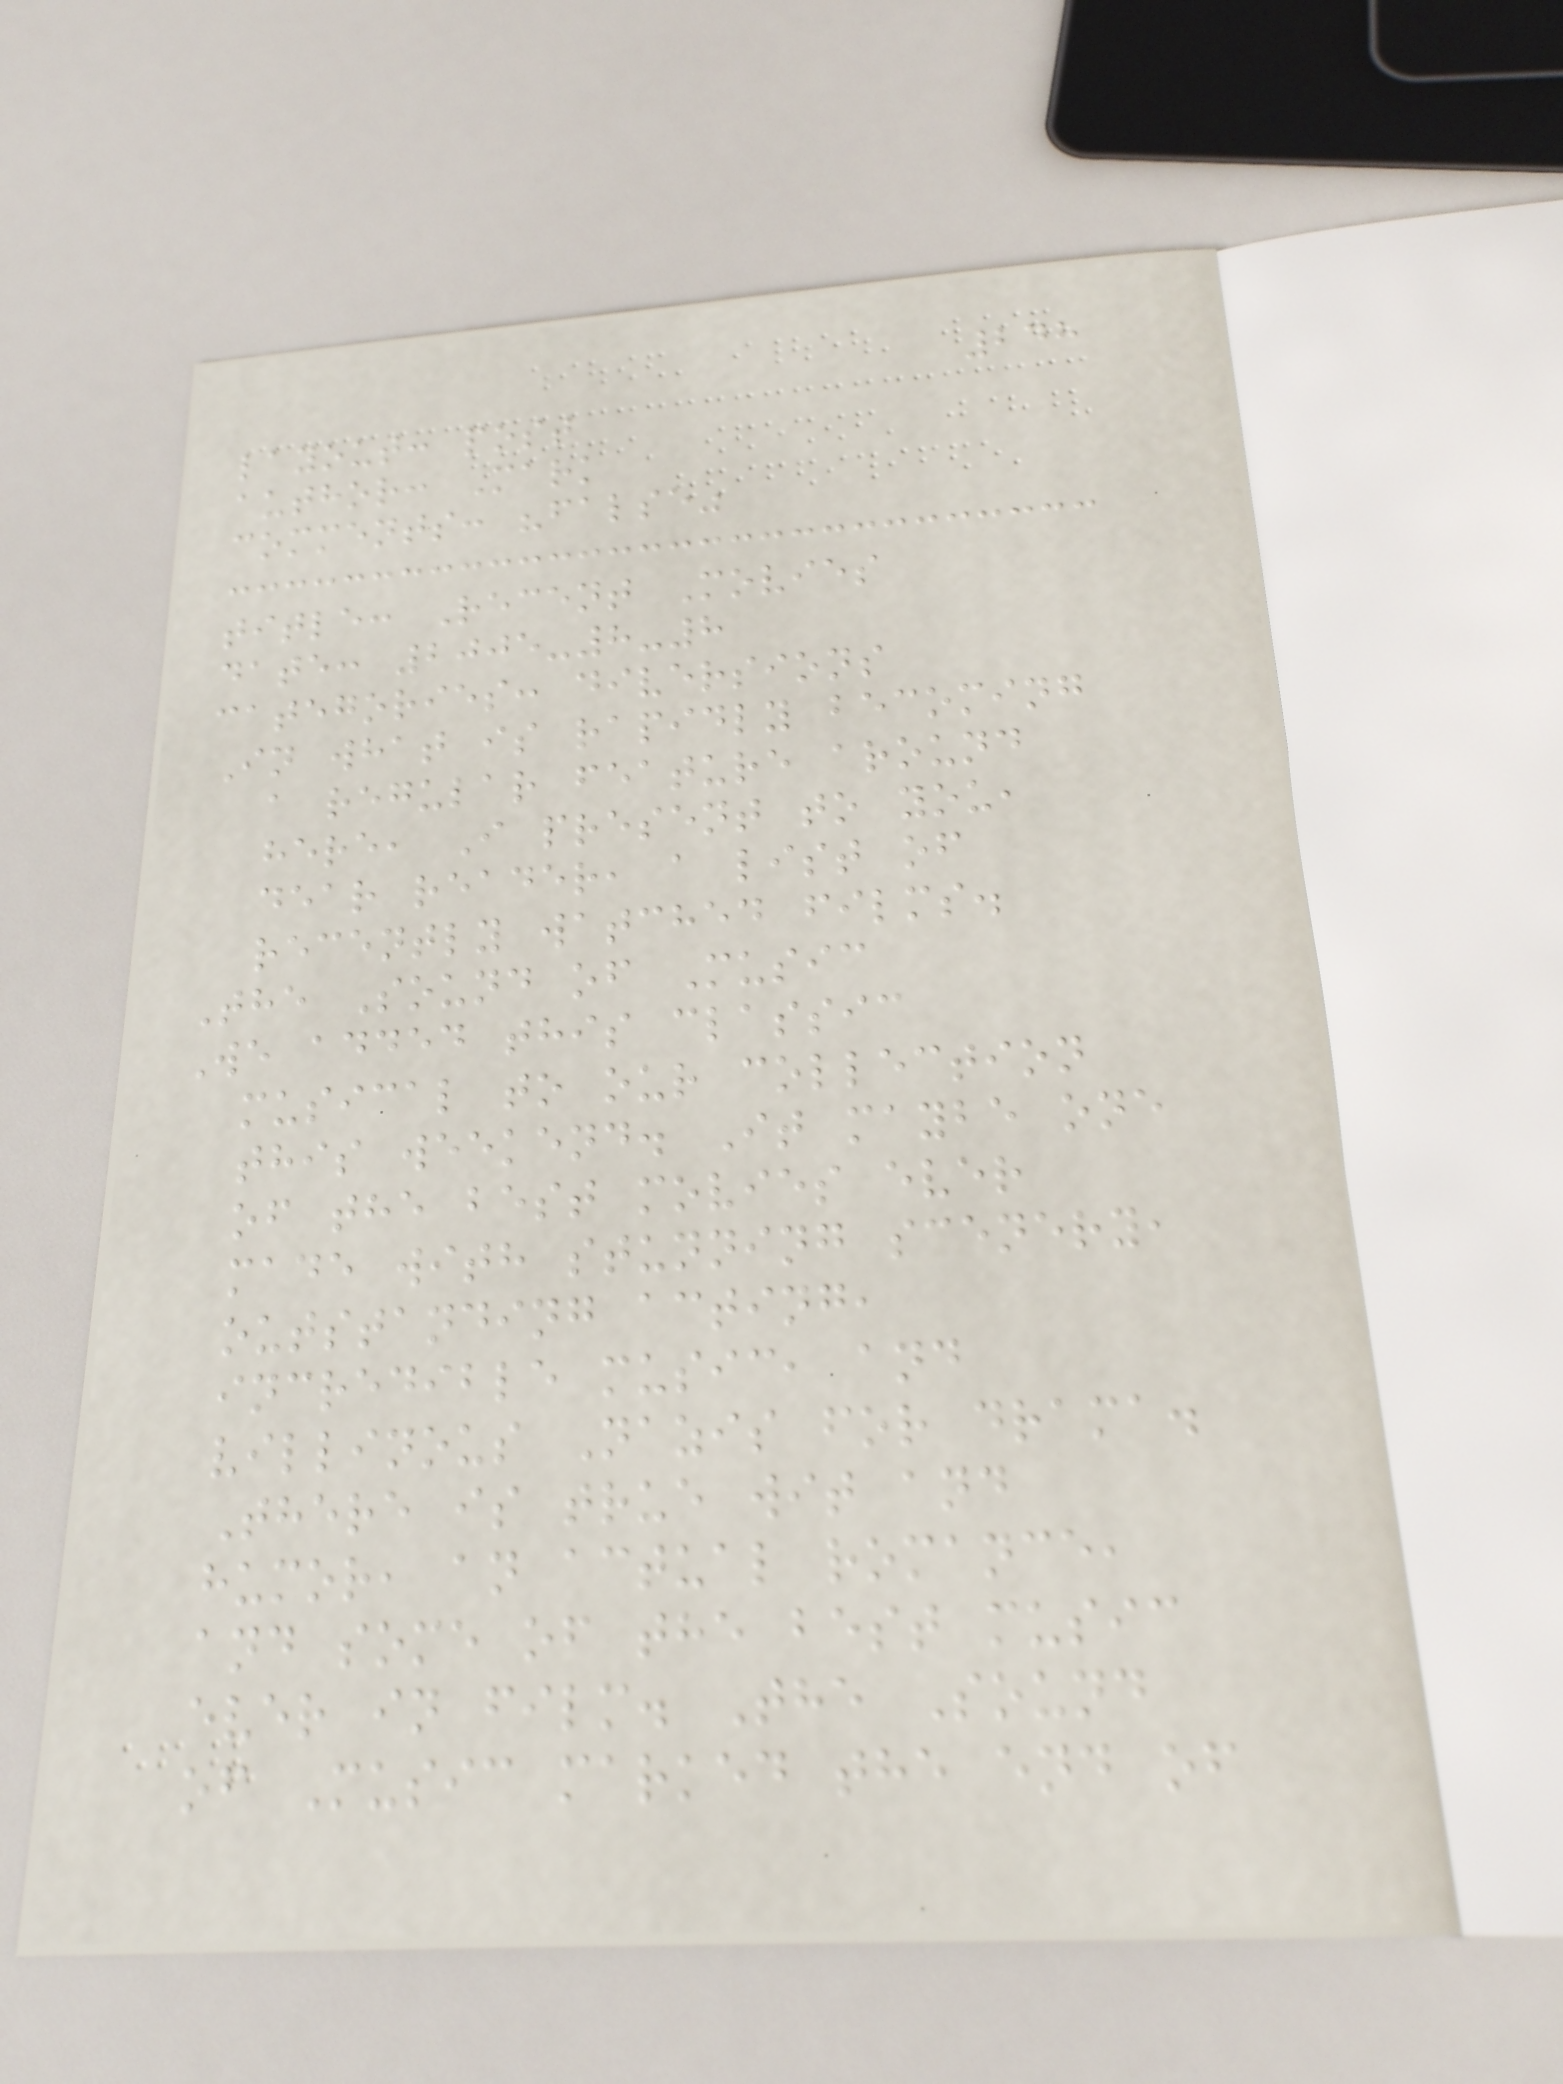248
layout: post
author: Mark
comments: "false"
title: Recent Movies
date: 2005-8-8
categories: diversions
In what is rapidly becoming
a regular feature around
here, I present to you,
dear reader, a list of
recently watched films.
The Sound of Music
We added this classic
musical to our collection
this weekend. It maybe one
of the best movies ever
made with stunning scenery,
outstanding acting,
incredible music, and
villinous Nazis for drama.
There is true wit and
humor, an actual romance,
and some of the best music
ever in film. The Sound
of Music marked the end of
